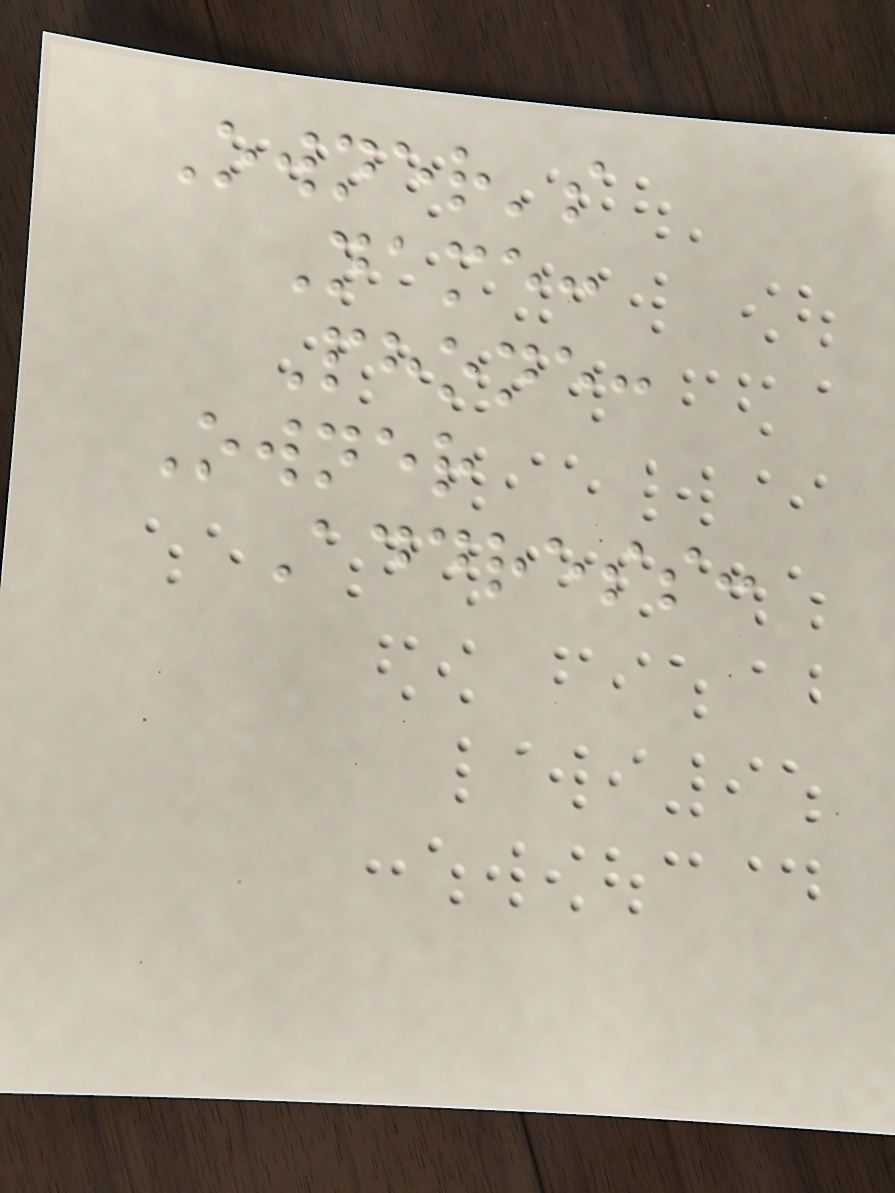Owner's
Name:
Phone:
Owner
Address:
